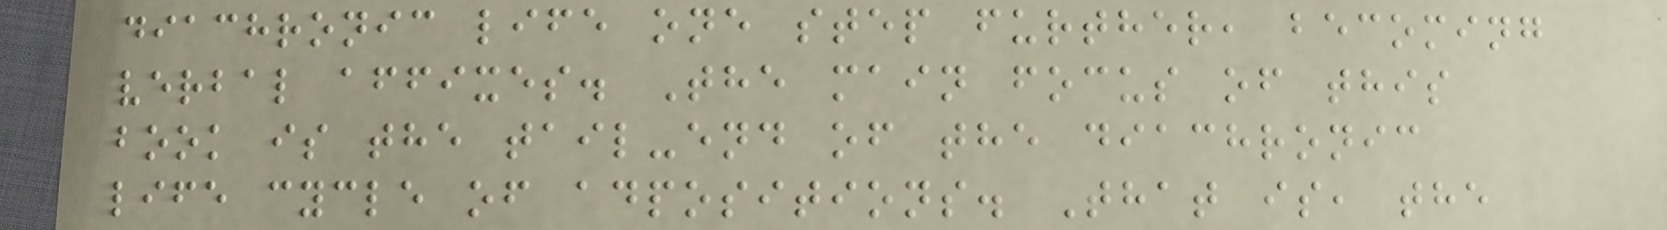diachronic life one step further, becoming
verbal affixes. The main focus of this
book is the tail-end of the diachronic
life cycle of adpositions. That is, the
